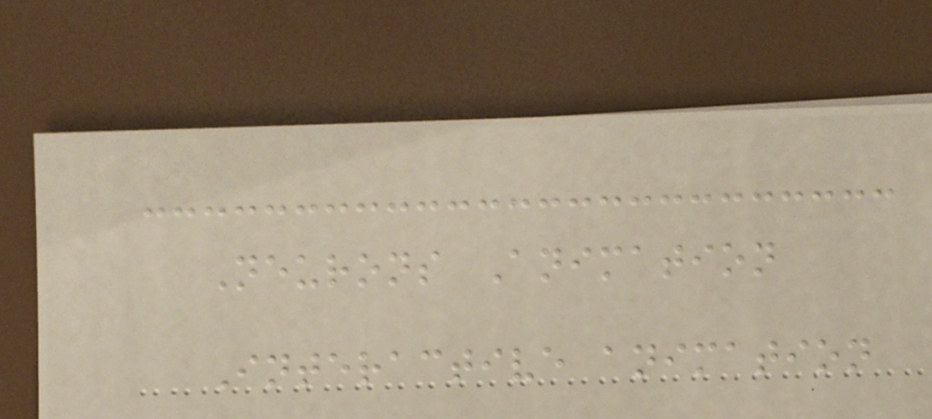Neurons Animation
Interactive animation
